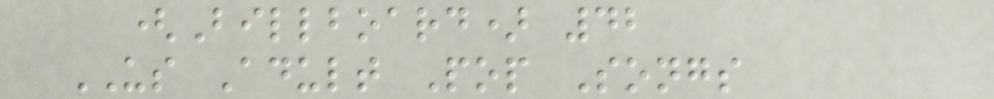(Billboard) 42
US Adult Pop Songs
